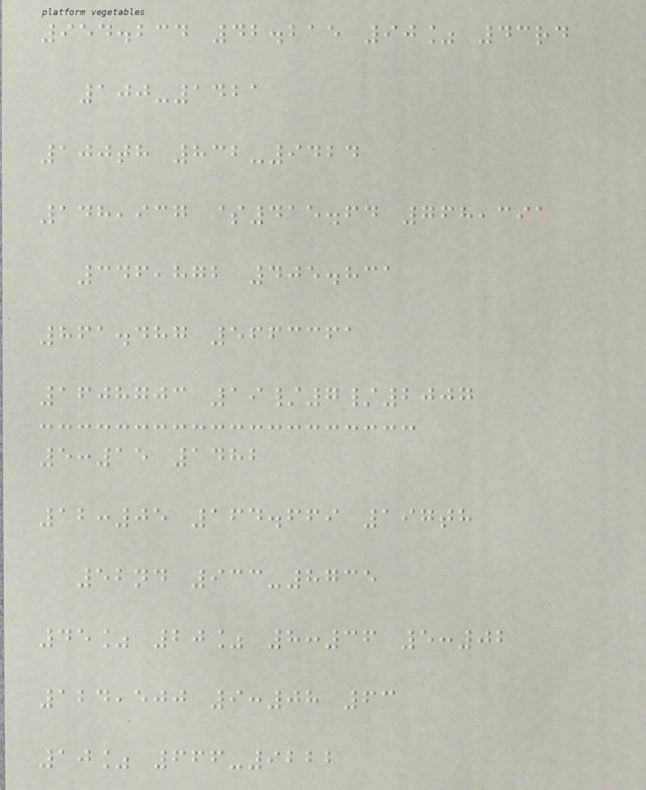954.234 42.215 90% 43rd
100-1421
100th 832-9424
148,937 $415.64 768,391
346,872 405.831
861.487 5663361
1608703 19/7/2007
5:15 1482
12:05 164.669 197th
52nd 933-8735
45% 20% 8:36 5:02
124,500 9:08 63
10% 666-9222
